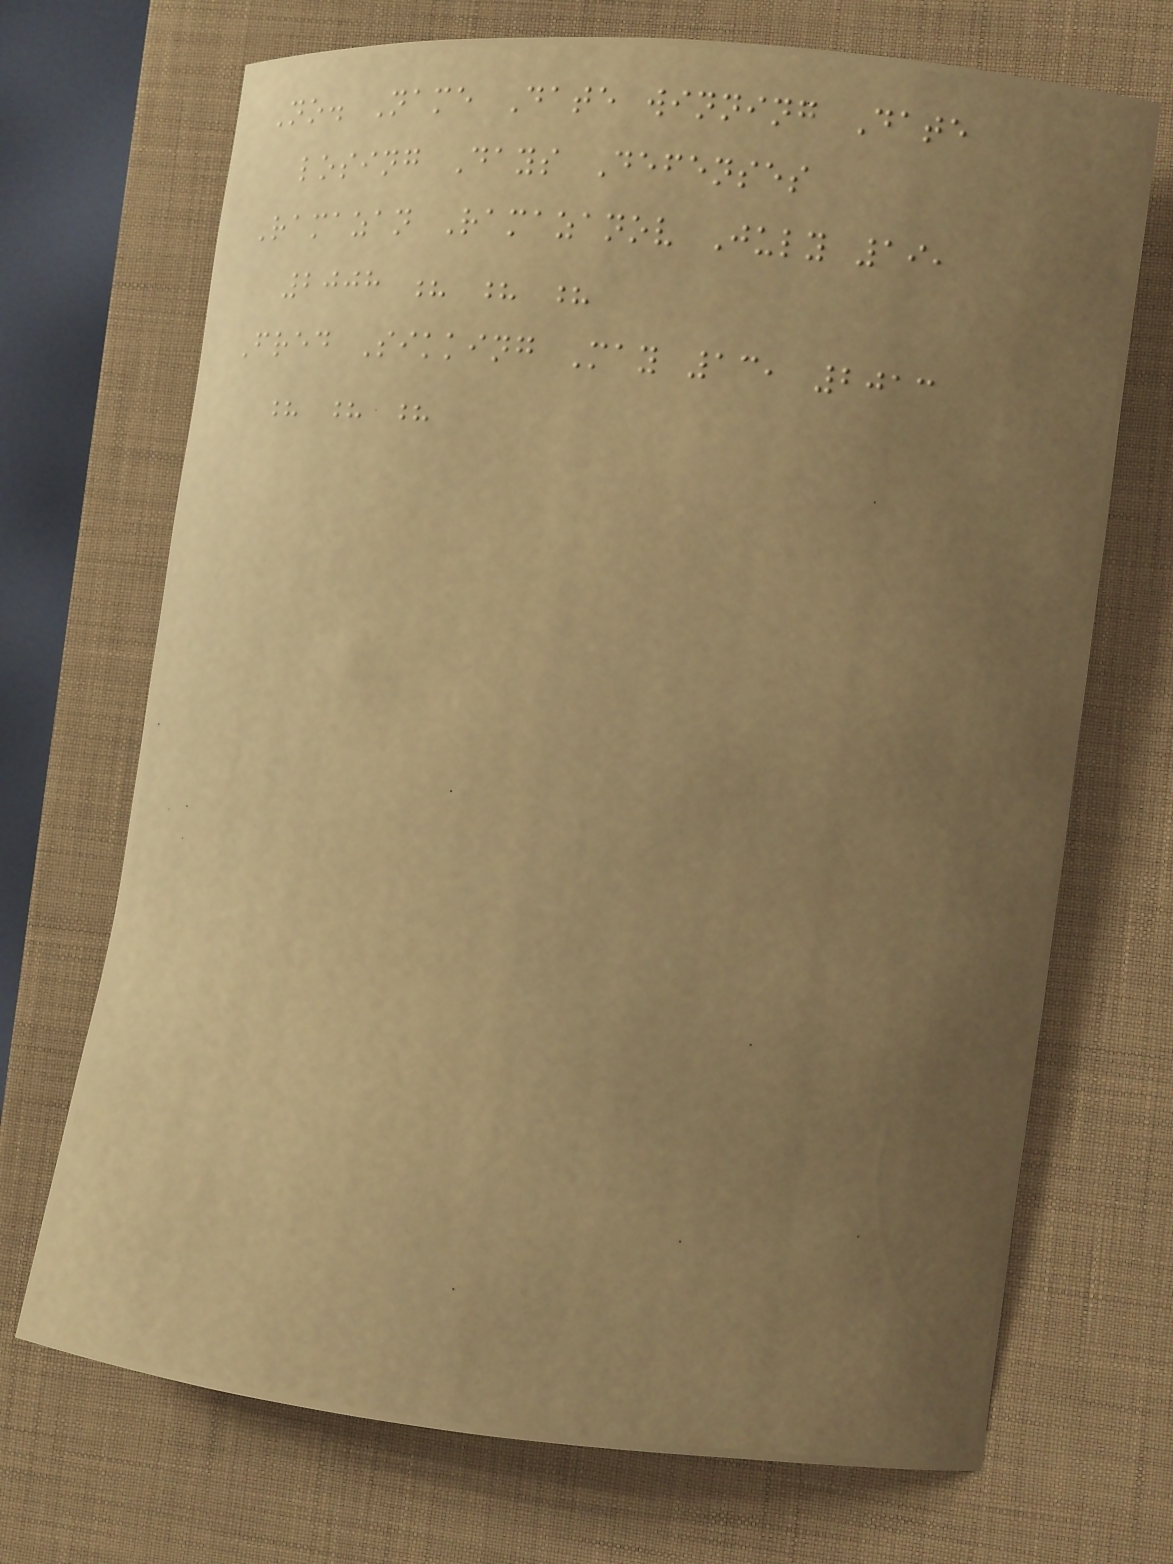No. Name Date winning Date
losing Days Defenses
Ramazan Ramazanov July 19,
2008 ? ? ?
Fred Sikking May 13, 2013
? ? ?
